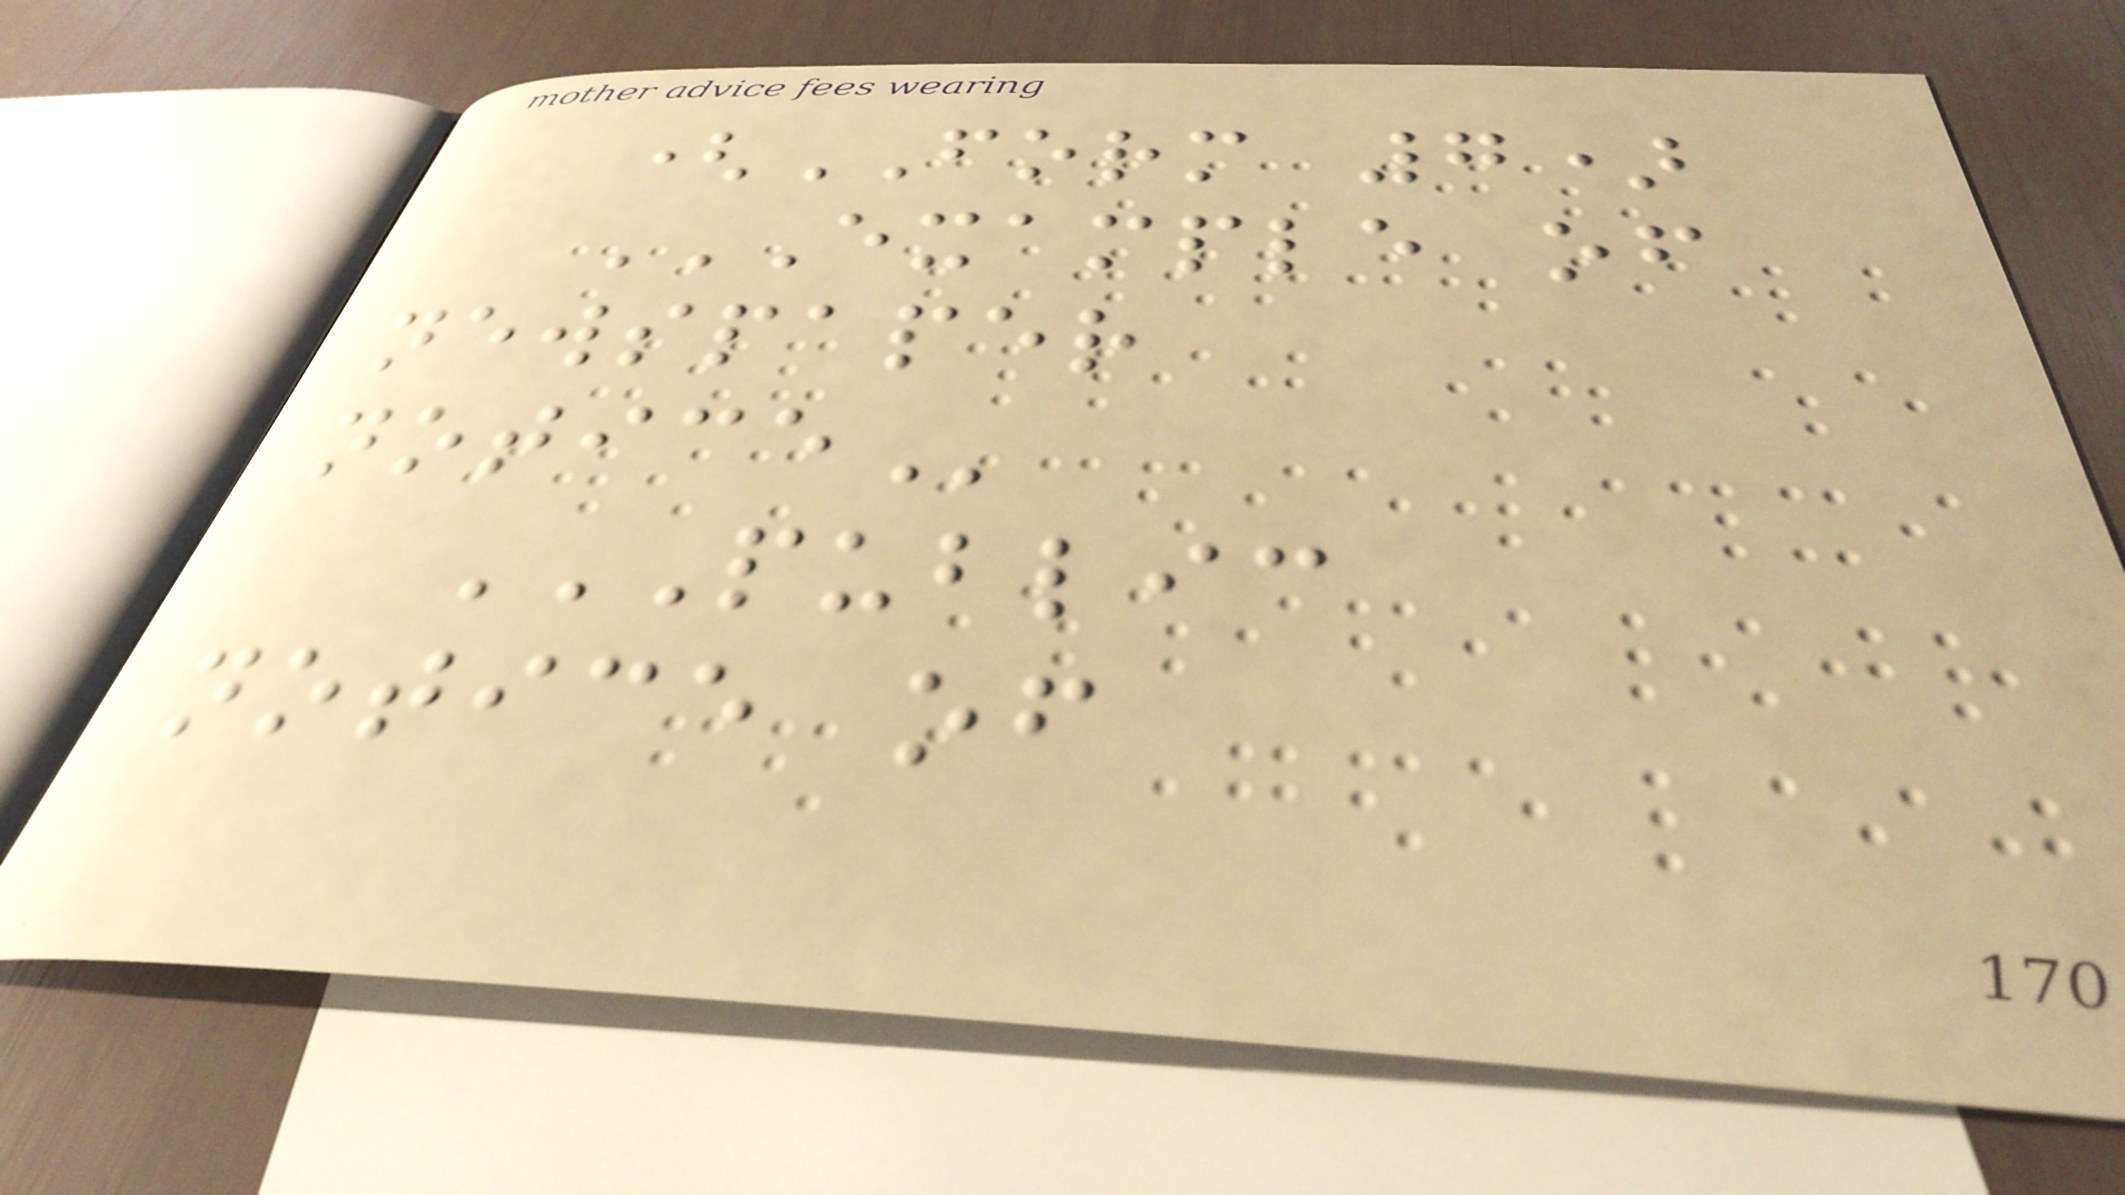(FORM 7)
EXAMPLE OF
NEWSPAPER
NOTICE
PUBLIC
NOTICE OF
